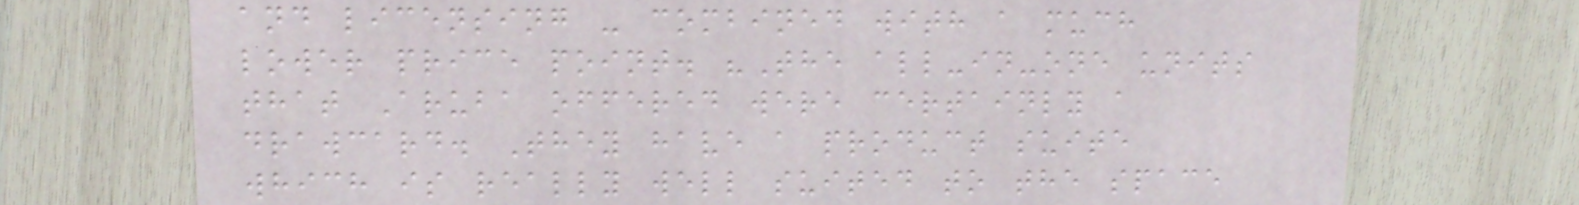and licensing - combined with a much
lower price point. "The all-in-one units
that Aruba offered were certainly a
drawcard. They have a product suite
which is really well suited to the space
